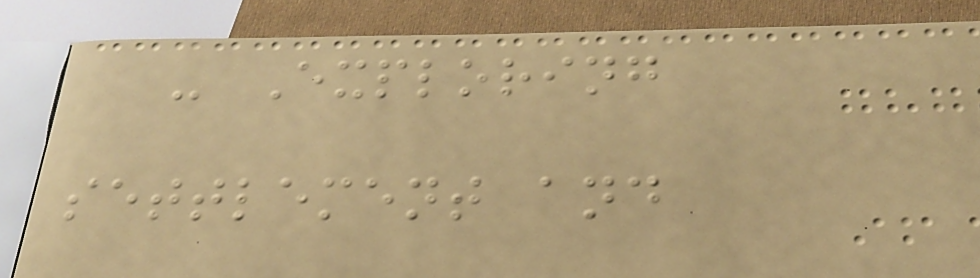- Exploring
settlement and
